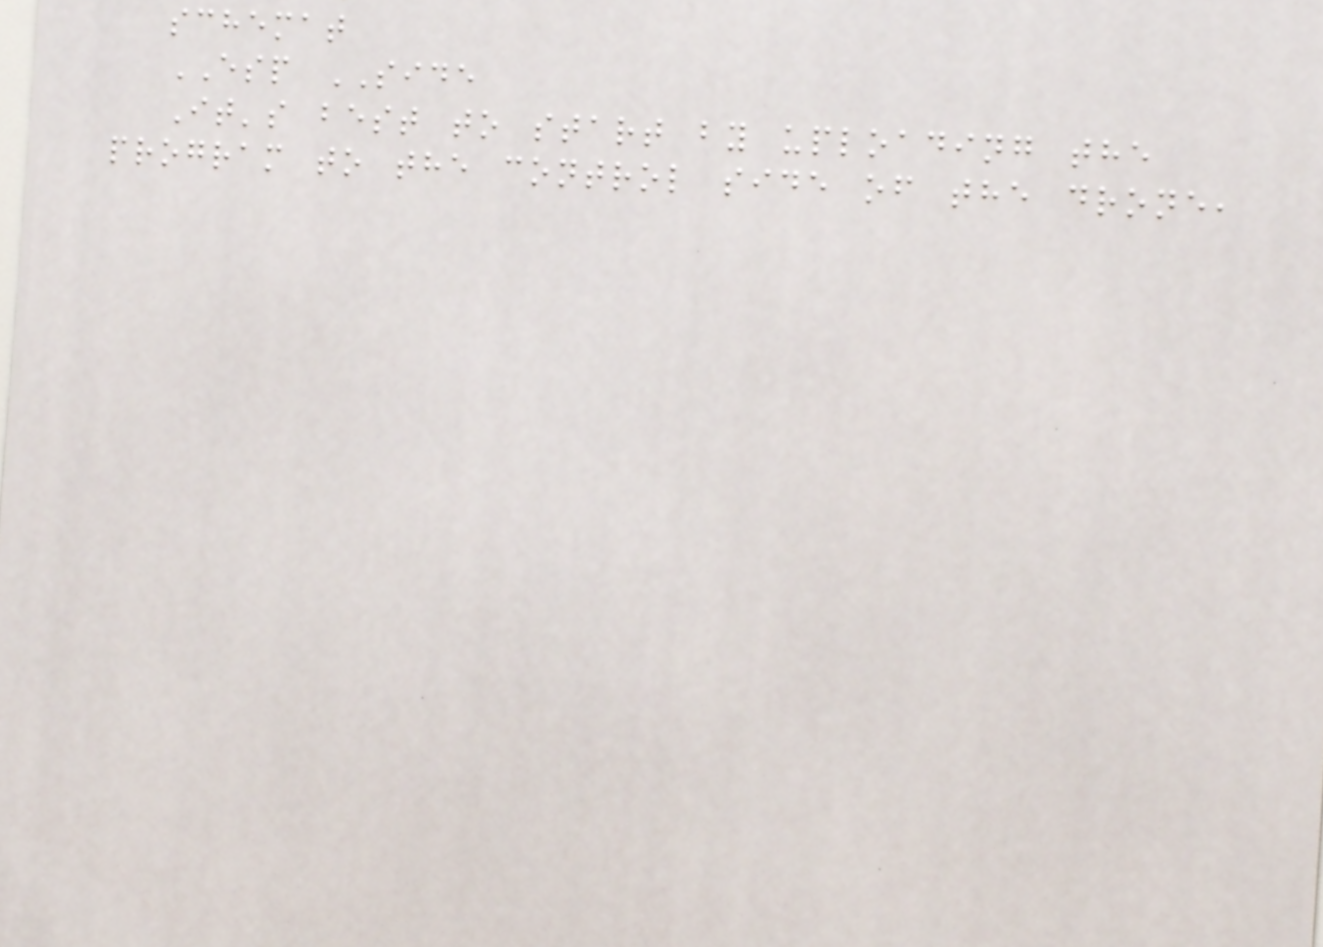schemat
ESP SIDE
It's best to start by uploading the
program to the control side of the drone,
